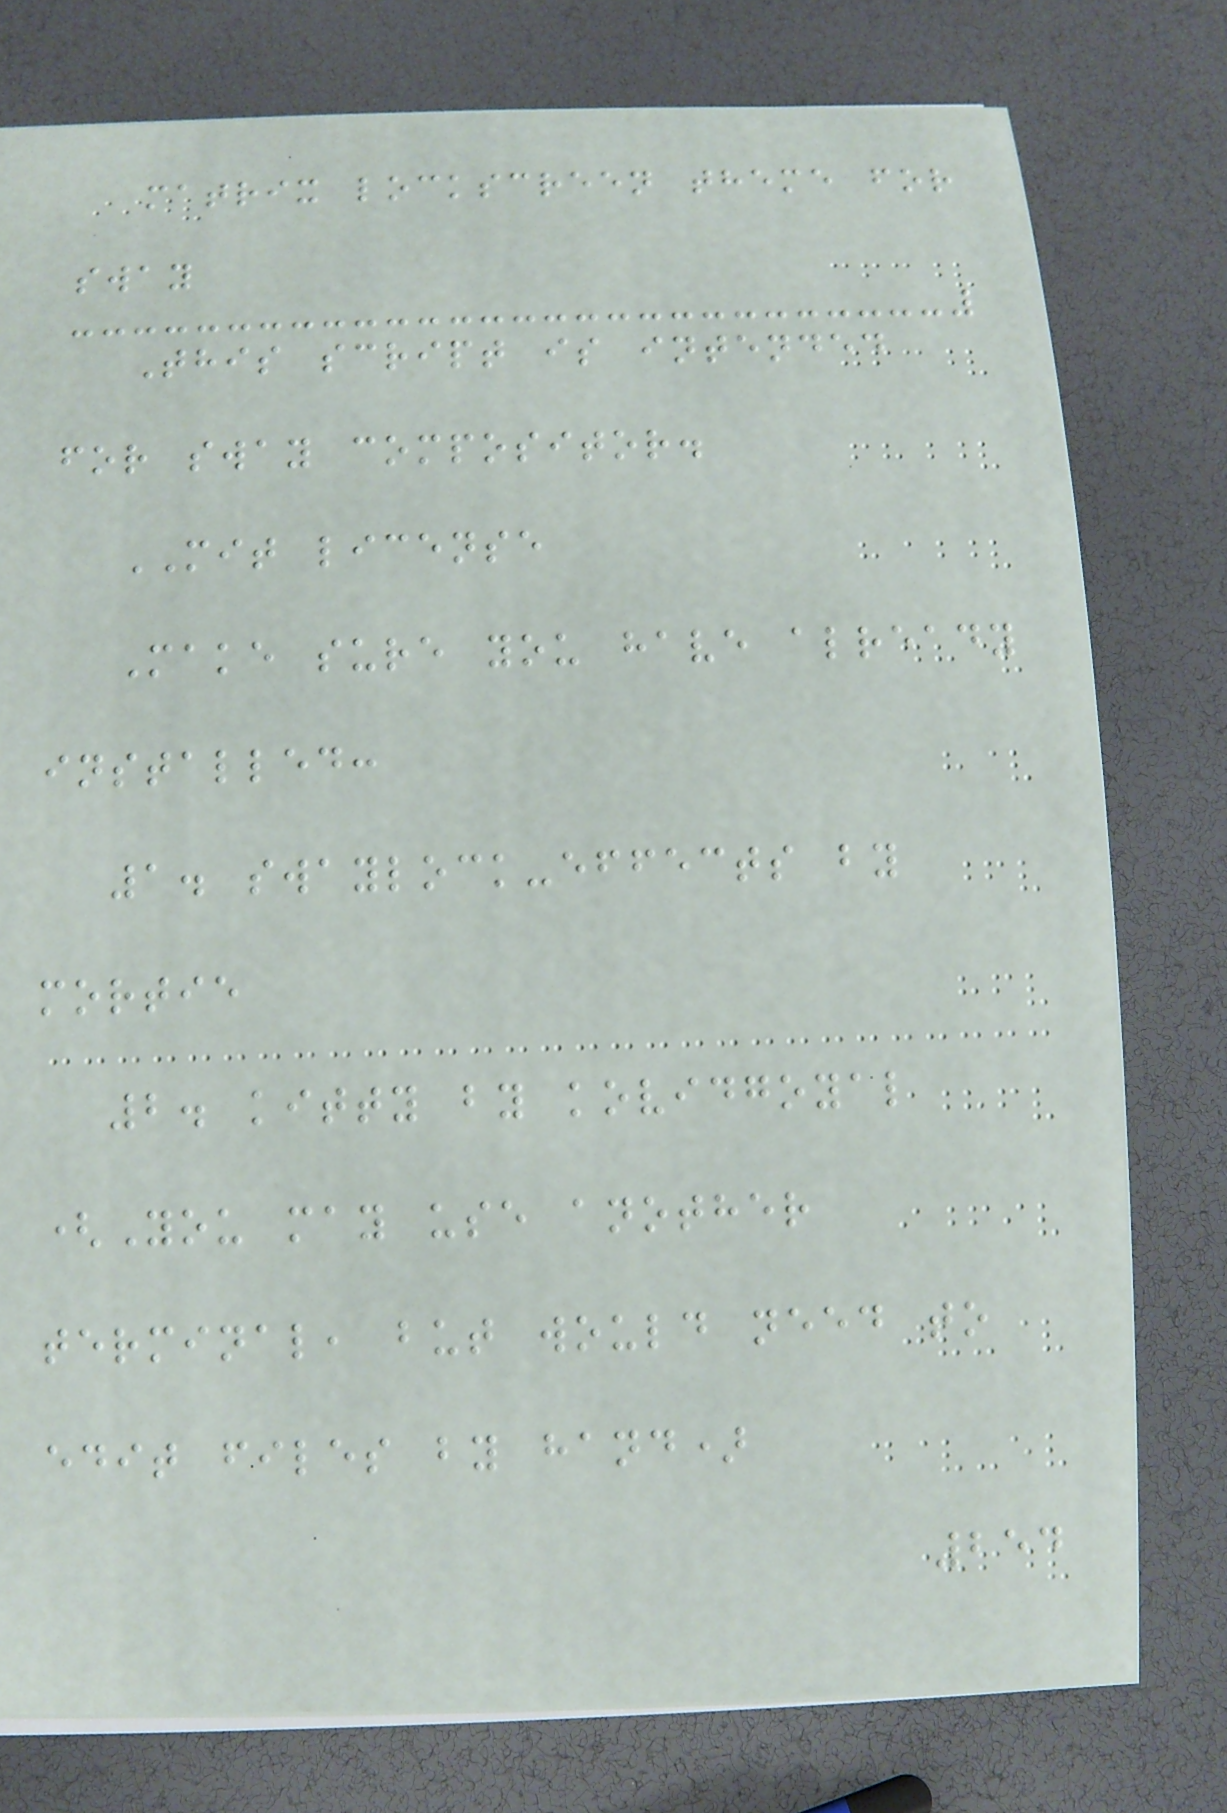matrix lockscreen theme for
sway
This script is intended
for sway compositor.
MIT license
Make sure you have already
installed:
1. swaylock-effects by
mortie
2. kitty by kovidgoyal
(You may use another
terminal, but would need to
edit files by hand)
254
